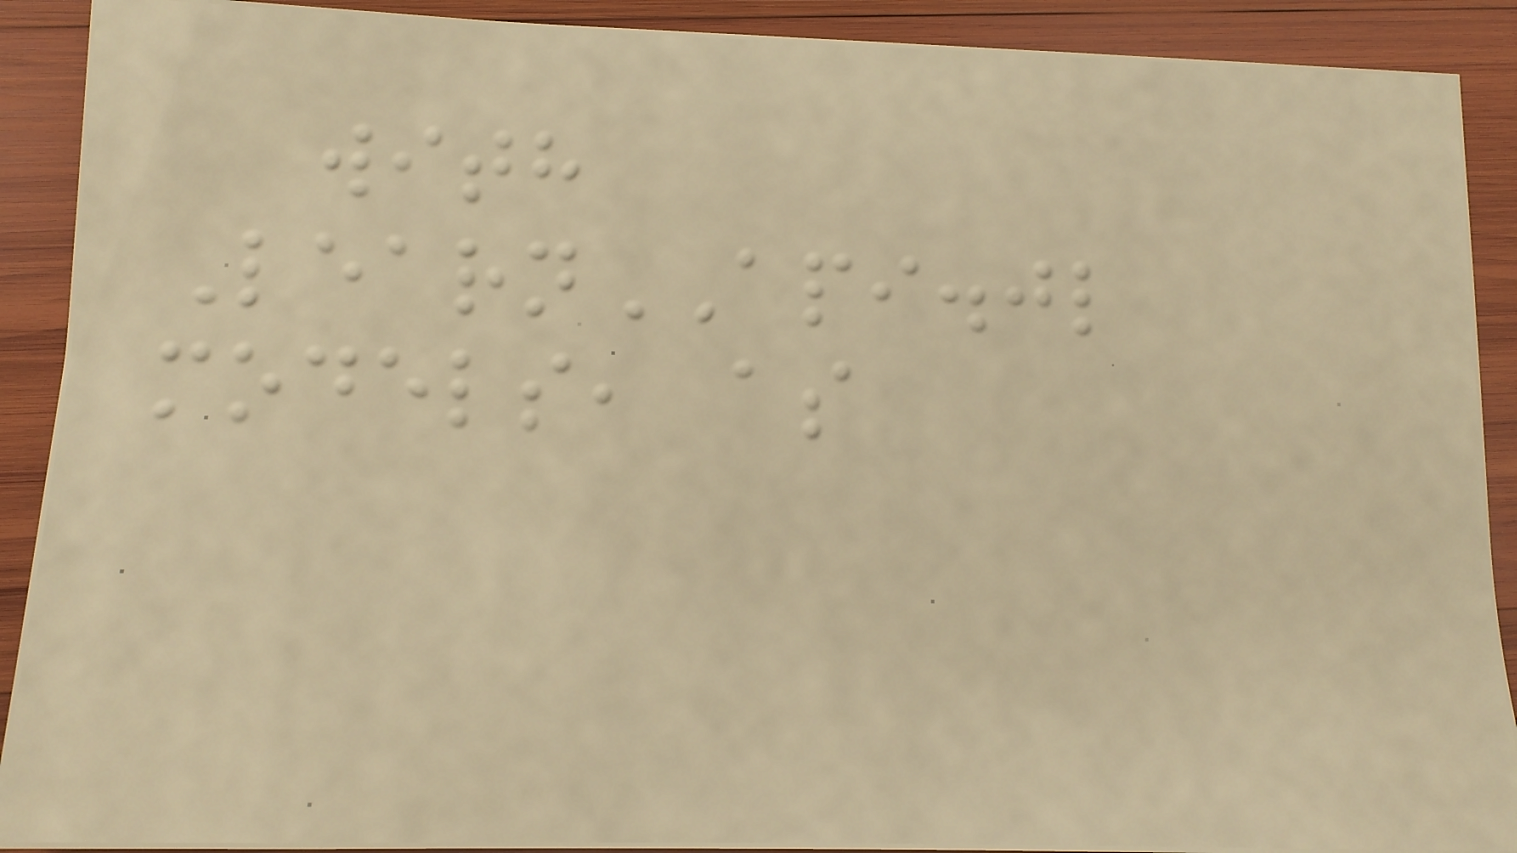with
LearnAPI.jl
models, as
